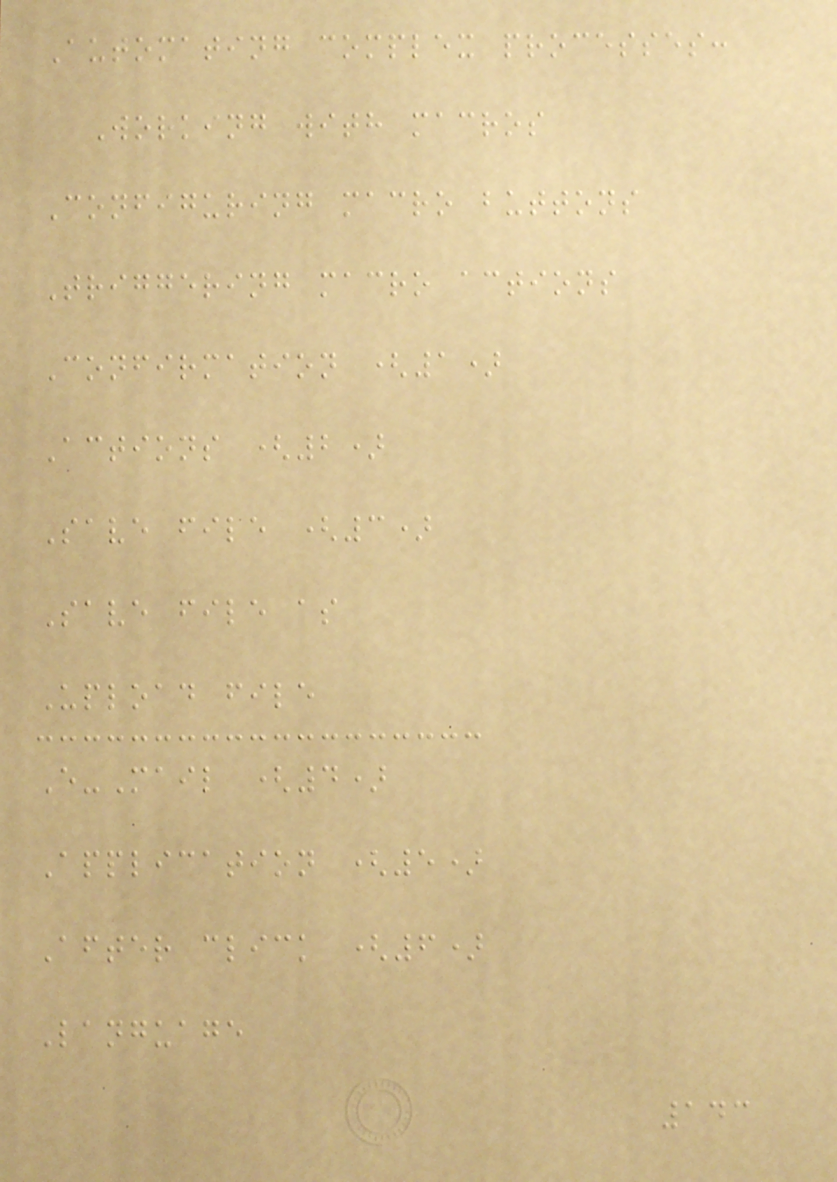Automating complex processes:
Working with macros
Configuring macro buttons
Triggering macro actions
Confirmation (1)
Actions (2)
Save file (3)
Save file as
Upload file
E-Mail (4)
Application (5)
After click (6)
Language
143
